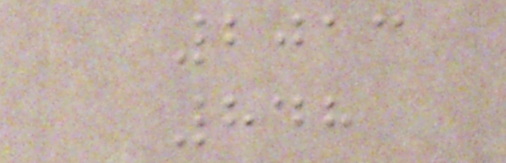2013
848
